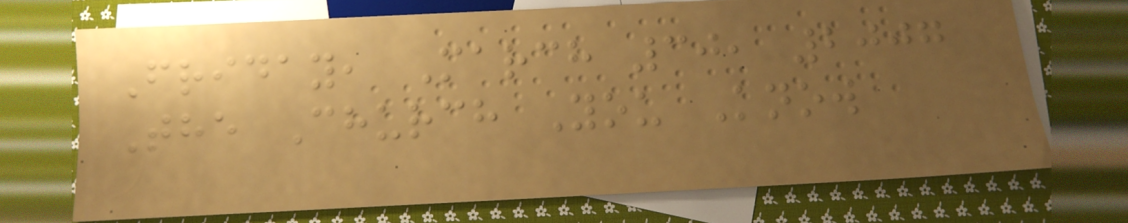Friday, March 30, 2007
The Church You Know
